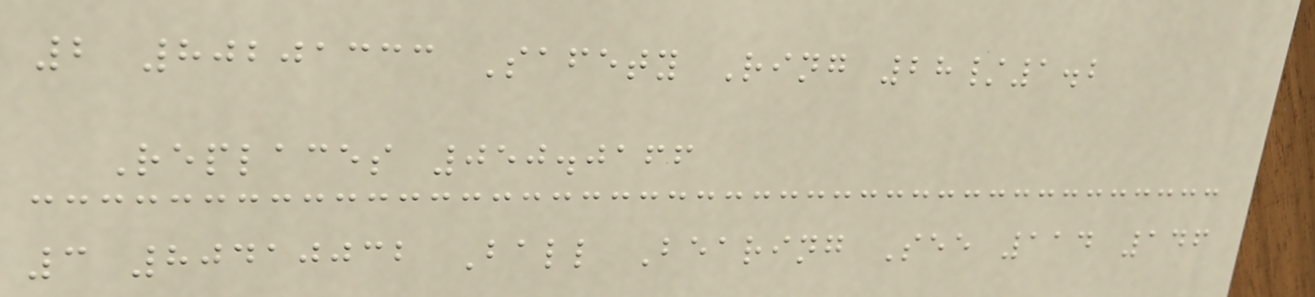2 80201333 Safety Ring 28/1.2
Replaces 050.0166
3 80410032 Ball Bearing See 114 146
